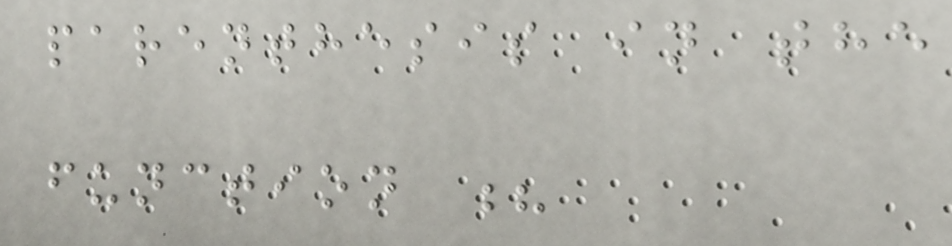parenthesis in the
function ?
